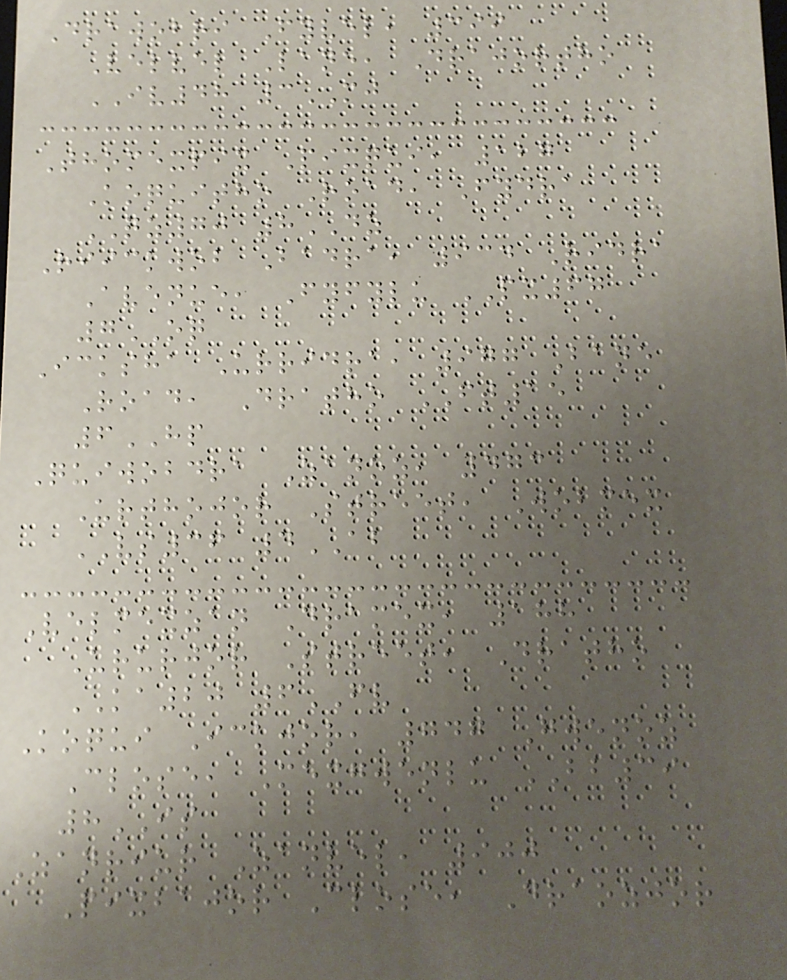Drawobri Fyvel, 399
Velvel Lane, Drajortho
IV48 3MJ
Thomexpix Pixqui, 127
Koquitho Road, Fydra
QZ70 8DZ
Riickwob Badra, 934 Ridra
Avenue, Fyfylu PX67
7OQ
Icksha Urridra, 977 Bane
Road, Dratho FT15
6HP
Quiwobdra Zanoz, 473
Urthojor Street, Wobmex
VS36 4AB
Velmexzan Dramex, 188
Ururjor Street, Dratho
KA20 6FV
Koqui Ickjor, 747 Gwenoz
Close, Mexgwenlu BB39
8IS
Zanriur Zanvel, 900
Pixbajor Close, Draozjor
